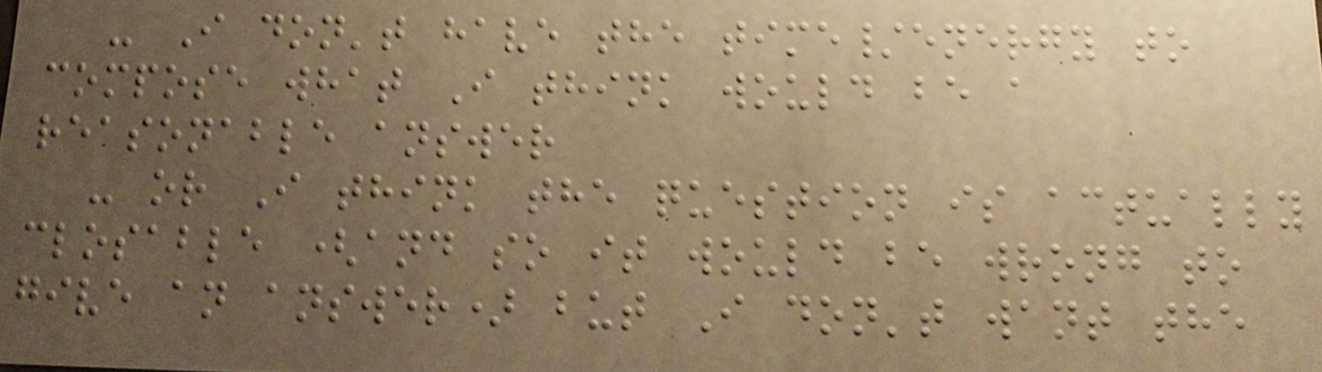- I don't have the time/energy to
compose what I think would be a
reasonable answer
- or I think the question is actually
closable (and so it would be wrong to
give an answer) but I don't want the
